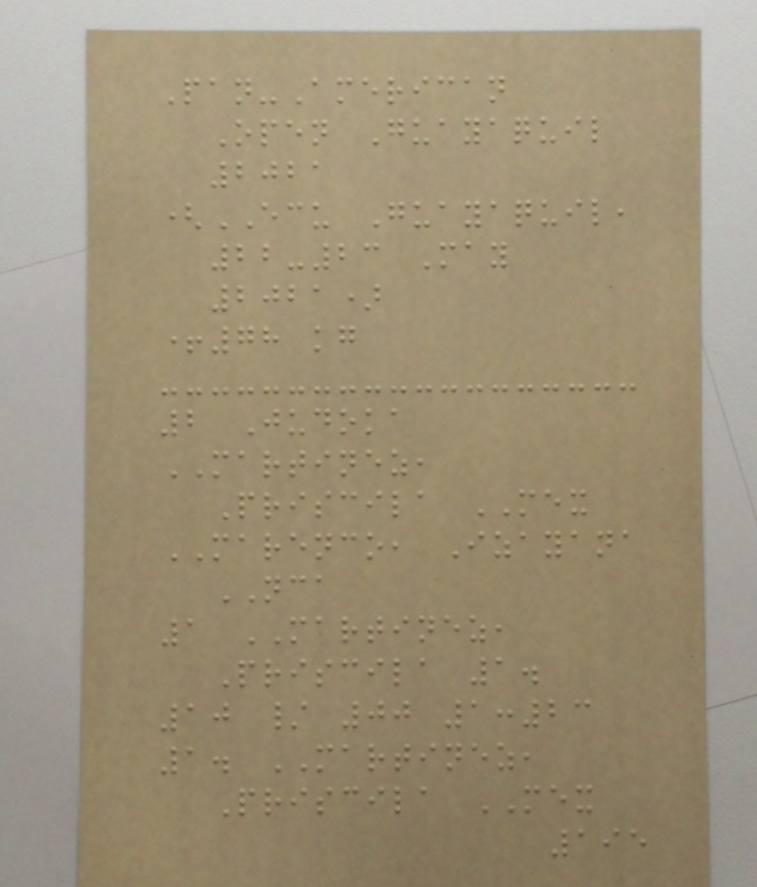Pan-American
Open Guayaquil
2021
(ECU Guayaquil,
22-23 May
2021)
+78 kg
2 Judoka
MARTINEZ,
Priscila MEX
MARENCO, Izayana
NCA
1 MARTINEZ,
Priscila 1.
10 / 00 1:23
1. MARTINEZ,
Priscila MEX
195
